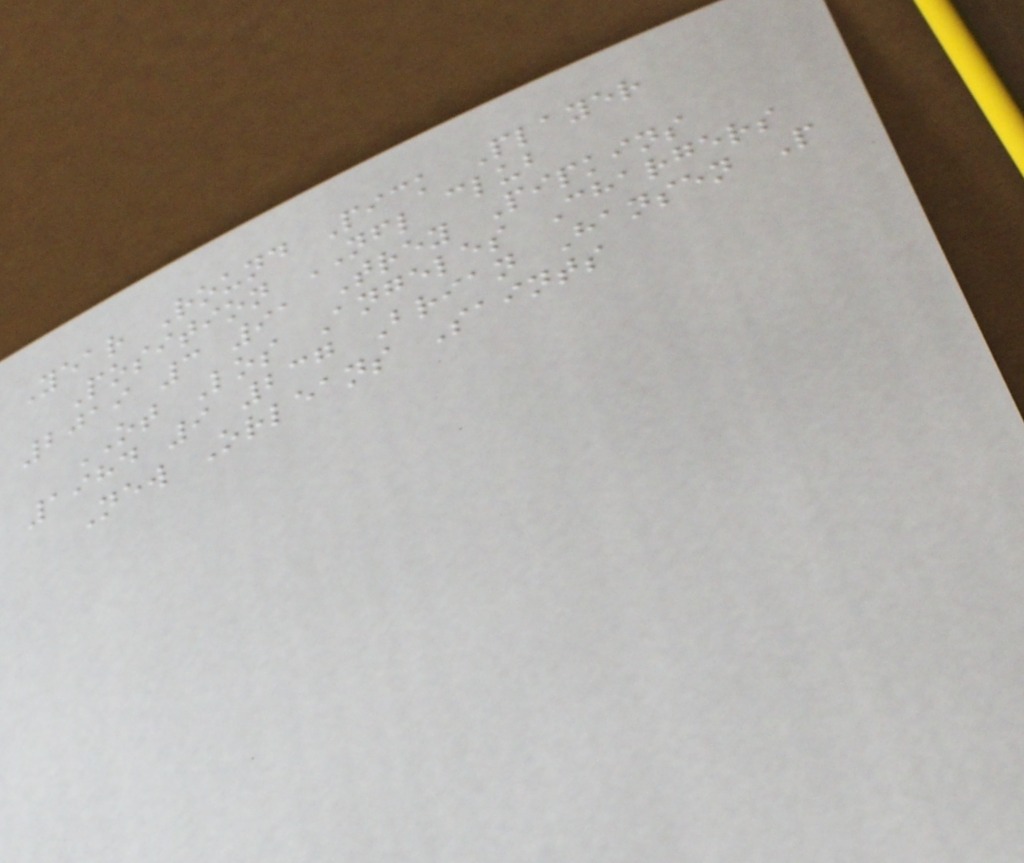Year Round Pick Player
Position NFL club
2019 3 91 Trey Pipkins
OT Los Angeles Chargers
1984 9 237 Brian Hansen P
New Orleans Saints
